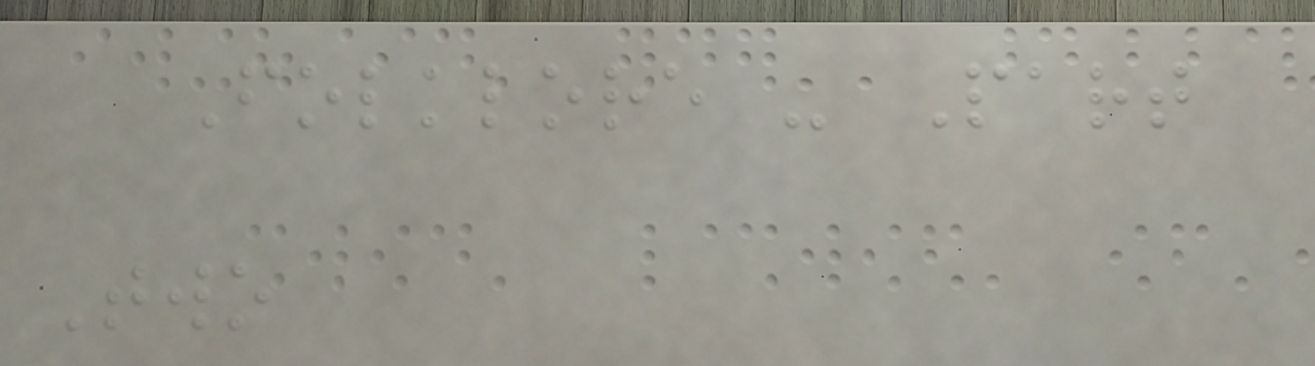Folklore - Part
Two
